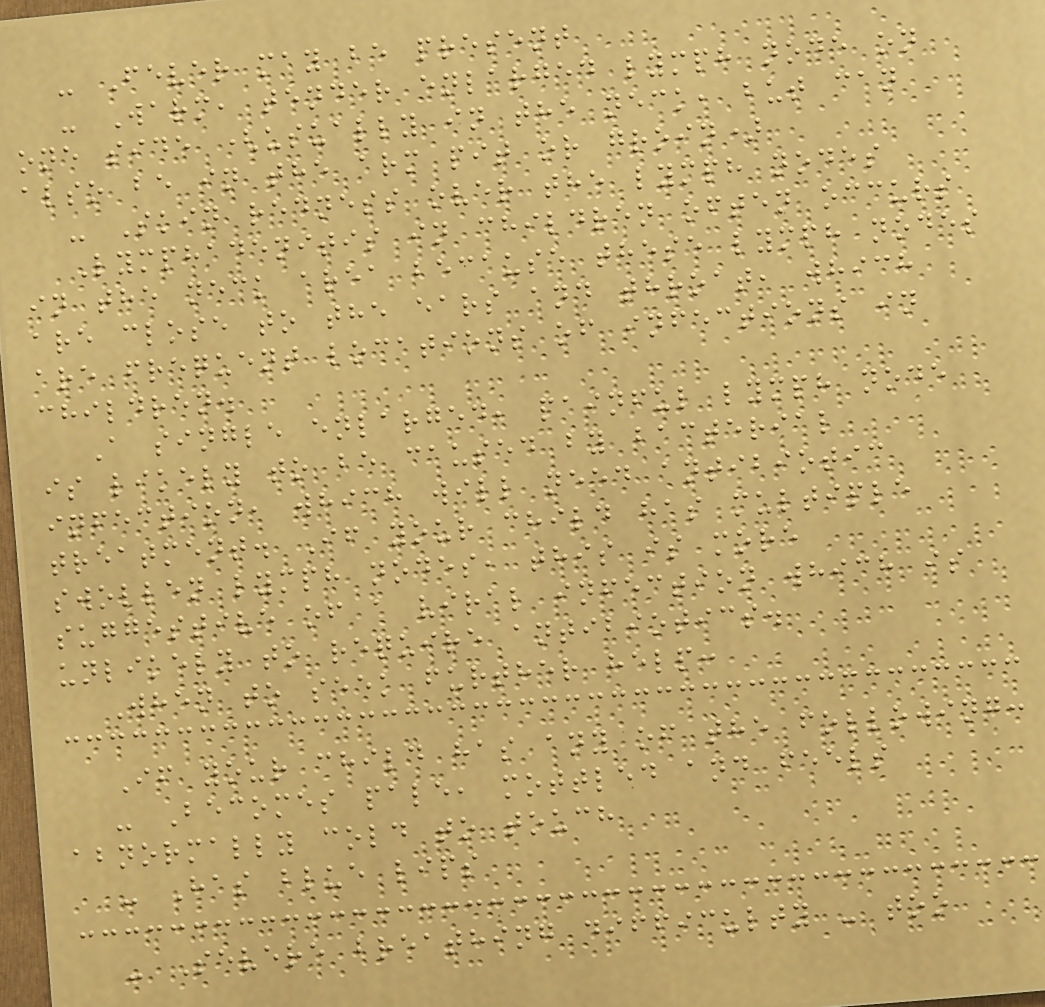- Fever may be present
- Warm, tender enlarged lymph node on
one side (usually in the neck, but can
also be in the arm pit or groin)
- Skin redness over the lymph nodes
Lymphadenitis in children often occurs
in the neck area because these lymph nodes
are close to the ears and throat, which
are frequent locations of infections in
children.
A single enlarged, painful lymph node
is likely to be caused by bacterial
infection, which will need antibiotic
treatment. If your child has multiple
swollen lymph nodes, this is more
suggestive of a viral infection which is
unlikely to require antibiotics.
When to seek further help:
If your child has any of the following:
- Becomes pale, mottled and feels
abnormally cold to touch
- Has blue lips
- Severe breathing difficulty - too
